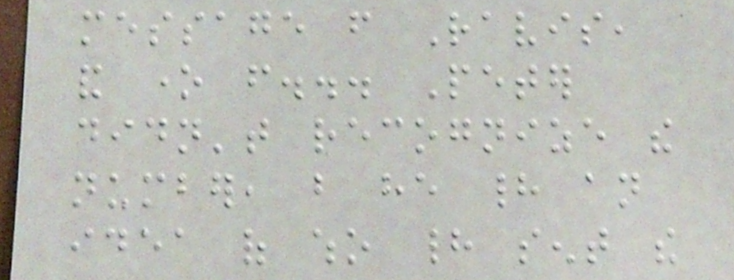message from Ravis,
and one from... Peter
didn't recognize the
number, but he had an
idea of who had sent the
